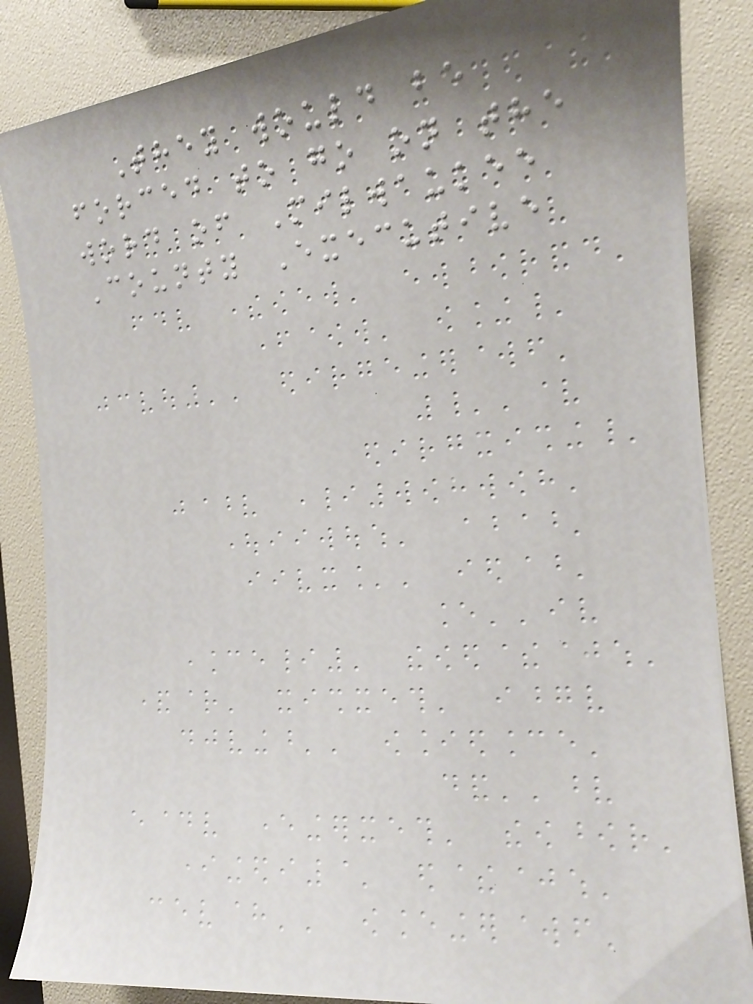They would be
forced to go on the
word of Milwaukee
County Executive
